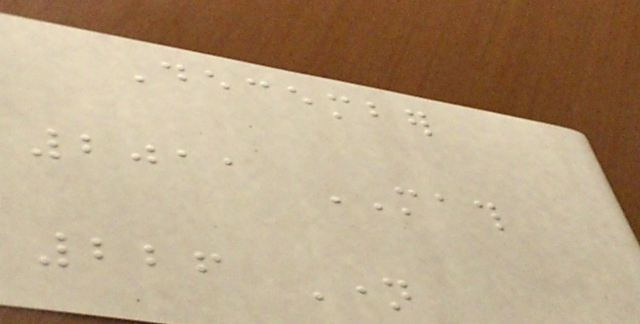December
2011 MATH
226 Name
